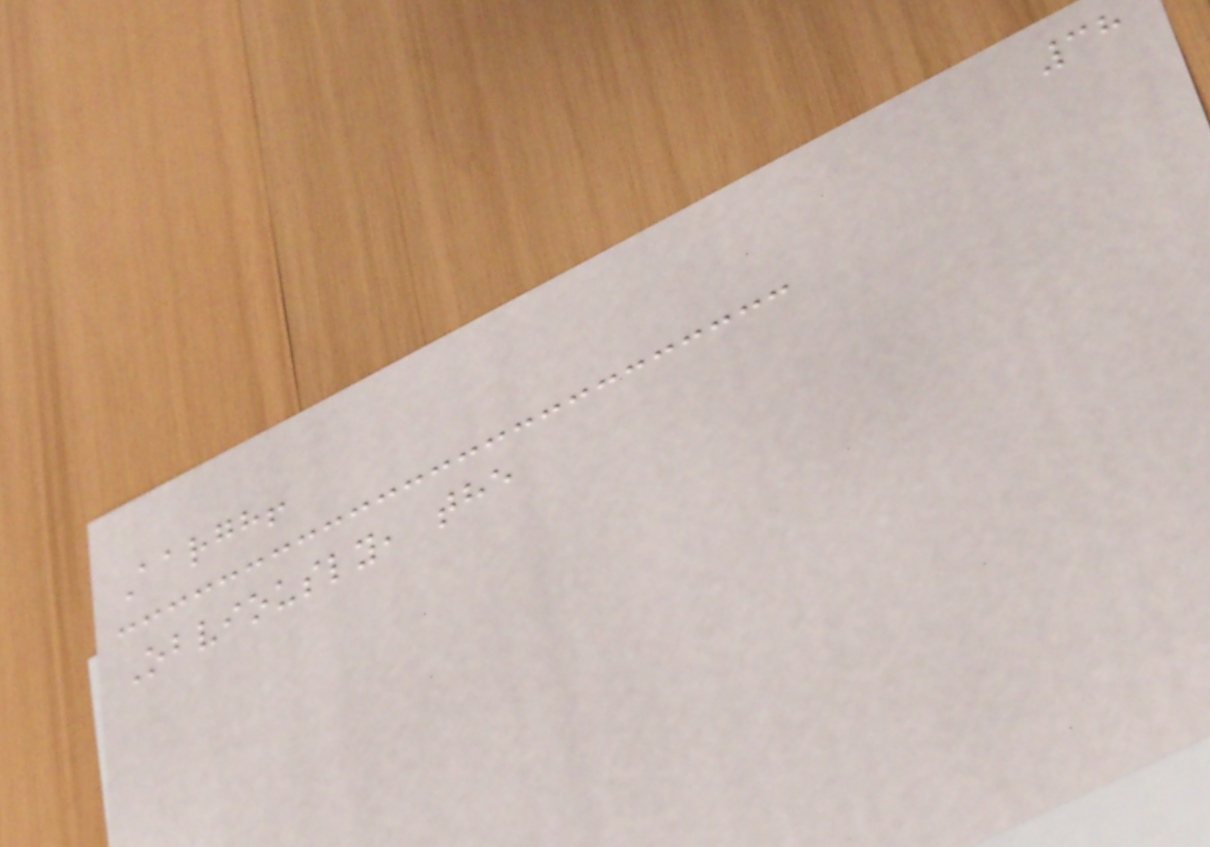38
Aargh!
Obviously, the
